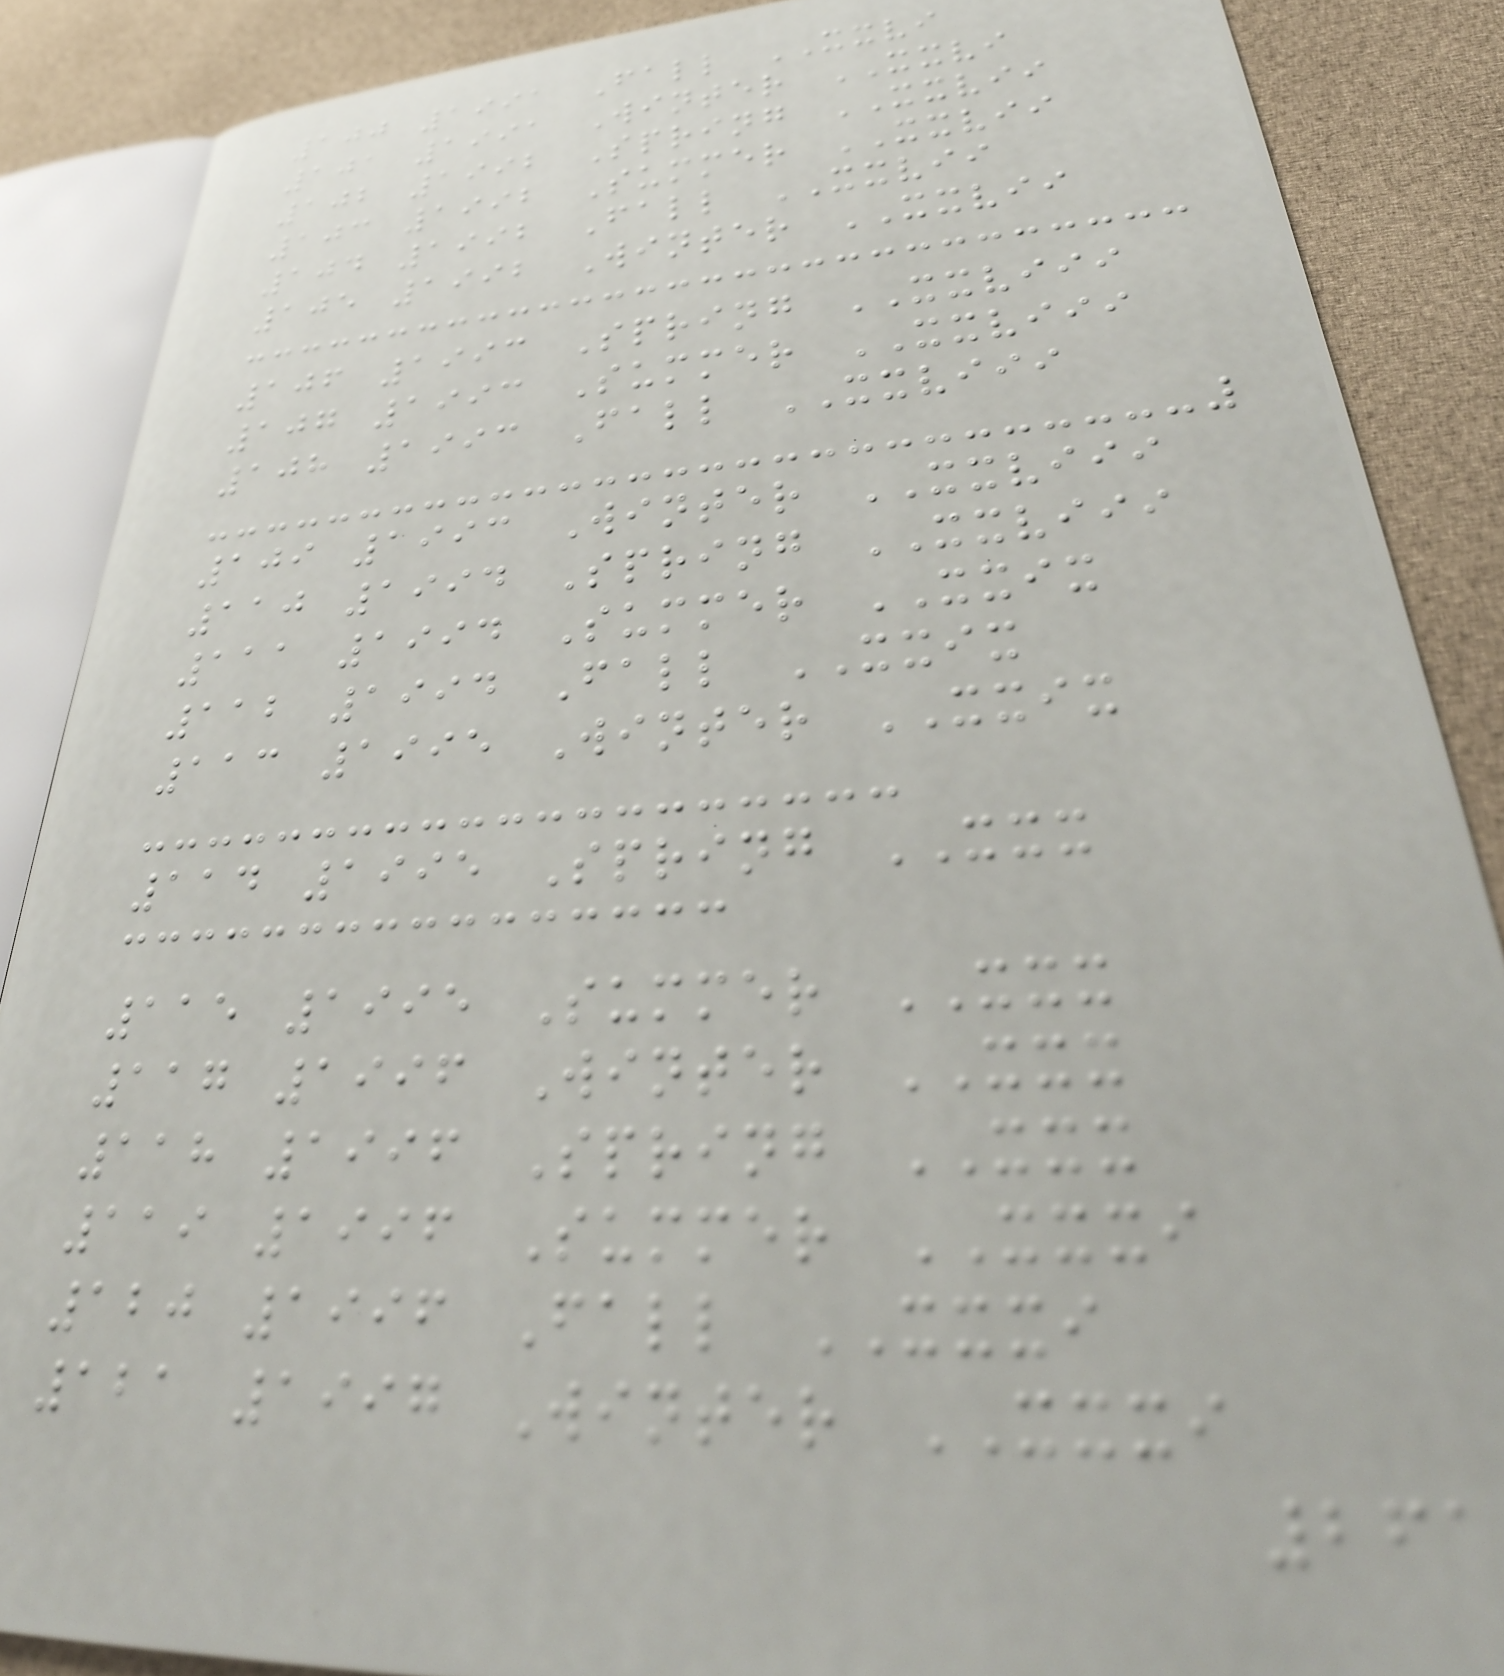100 1991 Fall XXVI
101 1991 Winter XXVI
102 1992 Spring XXVII
103 1992 Summer XXVII
104 1992 Fall XXVII
105 1992 Winter XXVII
106 1993 Spring XXVIII
107 1993 Summer XXVIII
108 1993 Fall XXVIII
109 1993 Winter XXVIII
110 1994 Spring XXVIII
111 1994 Summer XXIX
112 1994 Fall XXIX
113 1995 Winter XXIX
114 1995 Spring XXX
115 1995 Summer XXX
117 1996 Winter XXX
118 1996 Spring XXX
119 1996 Summer XXXI
120 1996 Fall XXXI
121 1997 Winter XXXI
261
